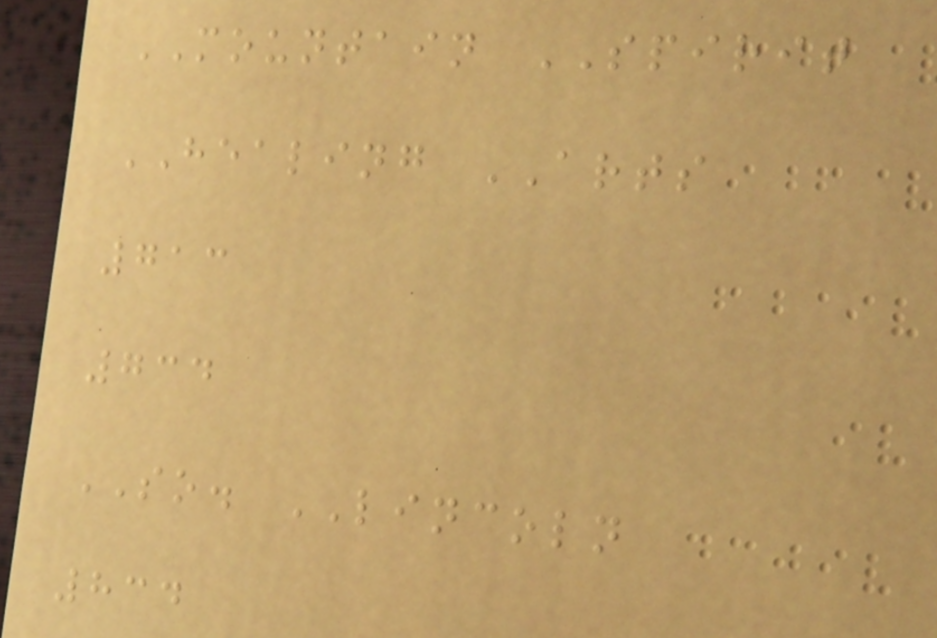MOUNTAIN SPIRIT
HEALING ARTS
713
734
SO. LINCOLN
834
